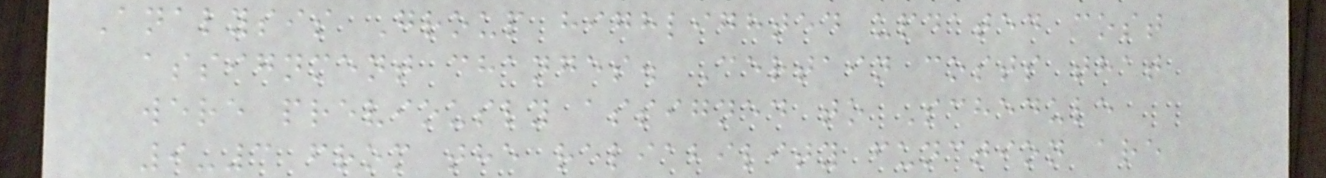Analysis Group highlighted updated cost
assignment changes. Certain costs that
were previously assigned to Schedule
9-3 from the reliability function are
